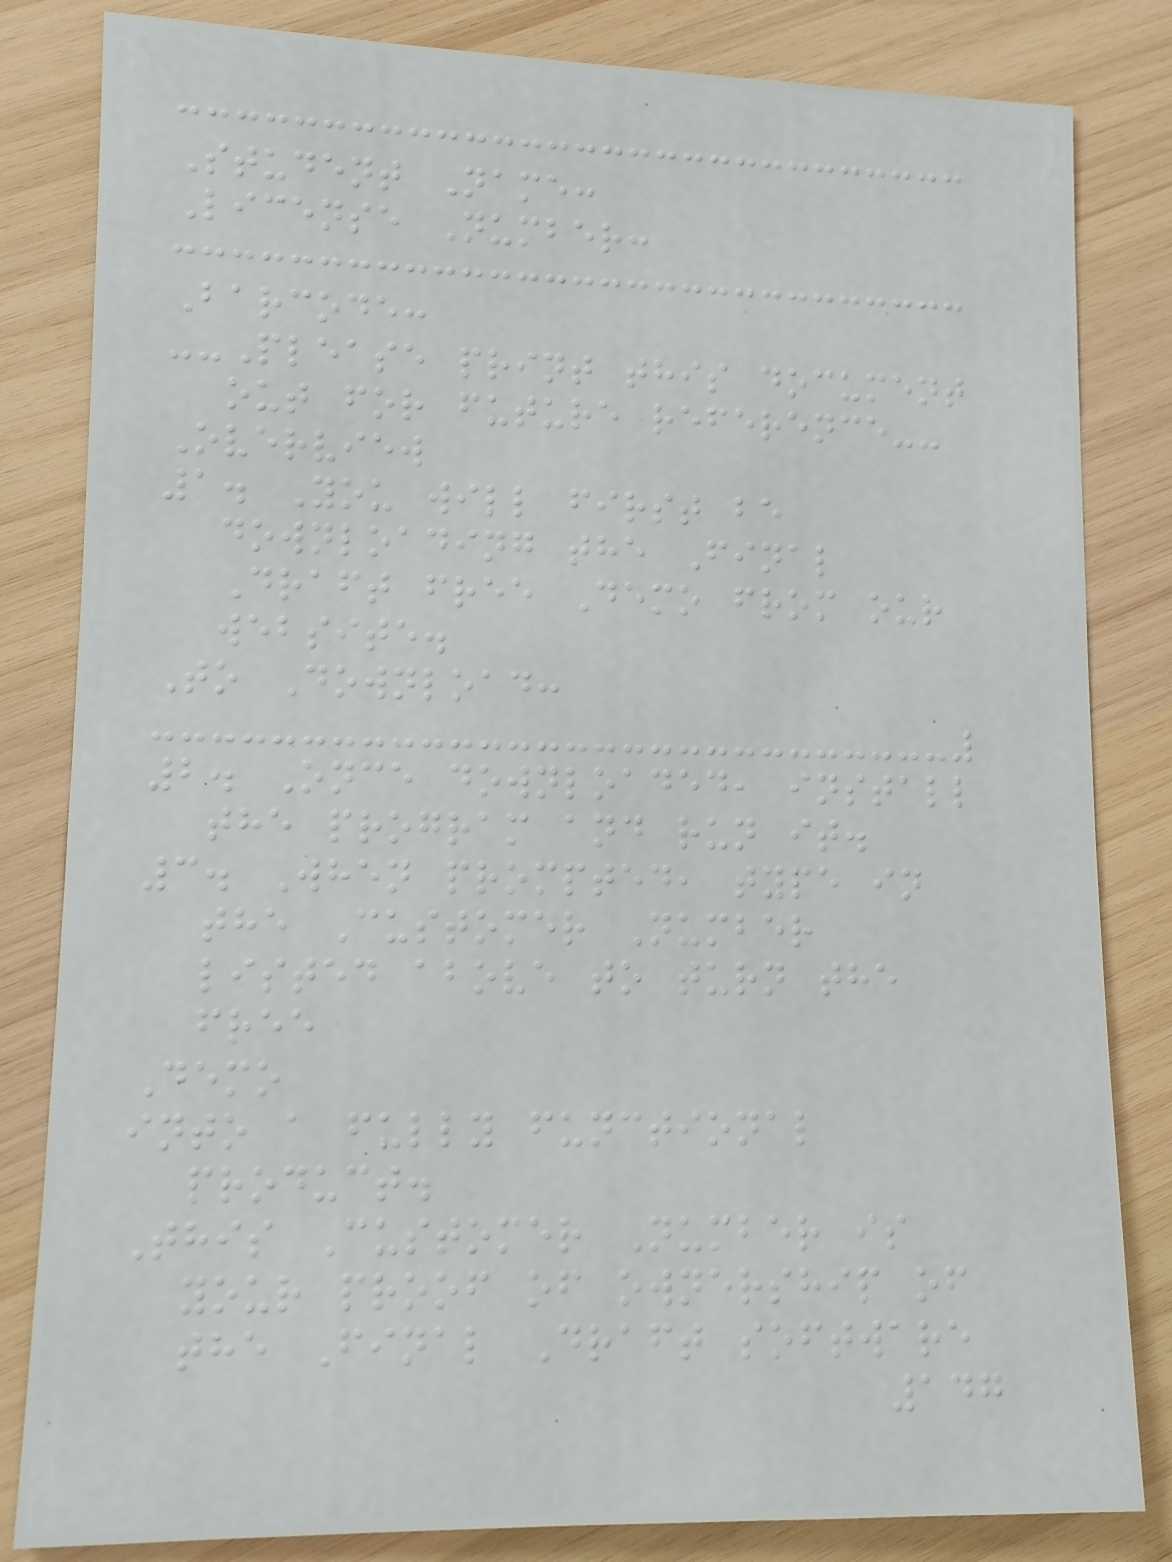Student Name:
License Number:
Barcode:
--Please print this document
out for future reference--
Overview
1. You will first be
downloading the Final
Draft free Demo from our
website.
To Download:
2. Once downloaded, install
the program and run it.
3. When prompted, type in
the Customer Number
listed above to turn the
free
Demo
into a fully functional
product.
This Customer Number is
your proof of ownership of
the Final Draft software
147
